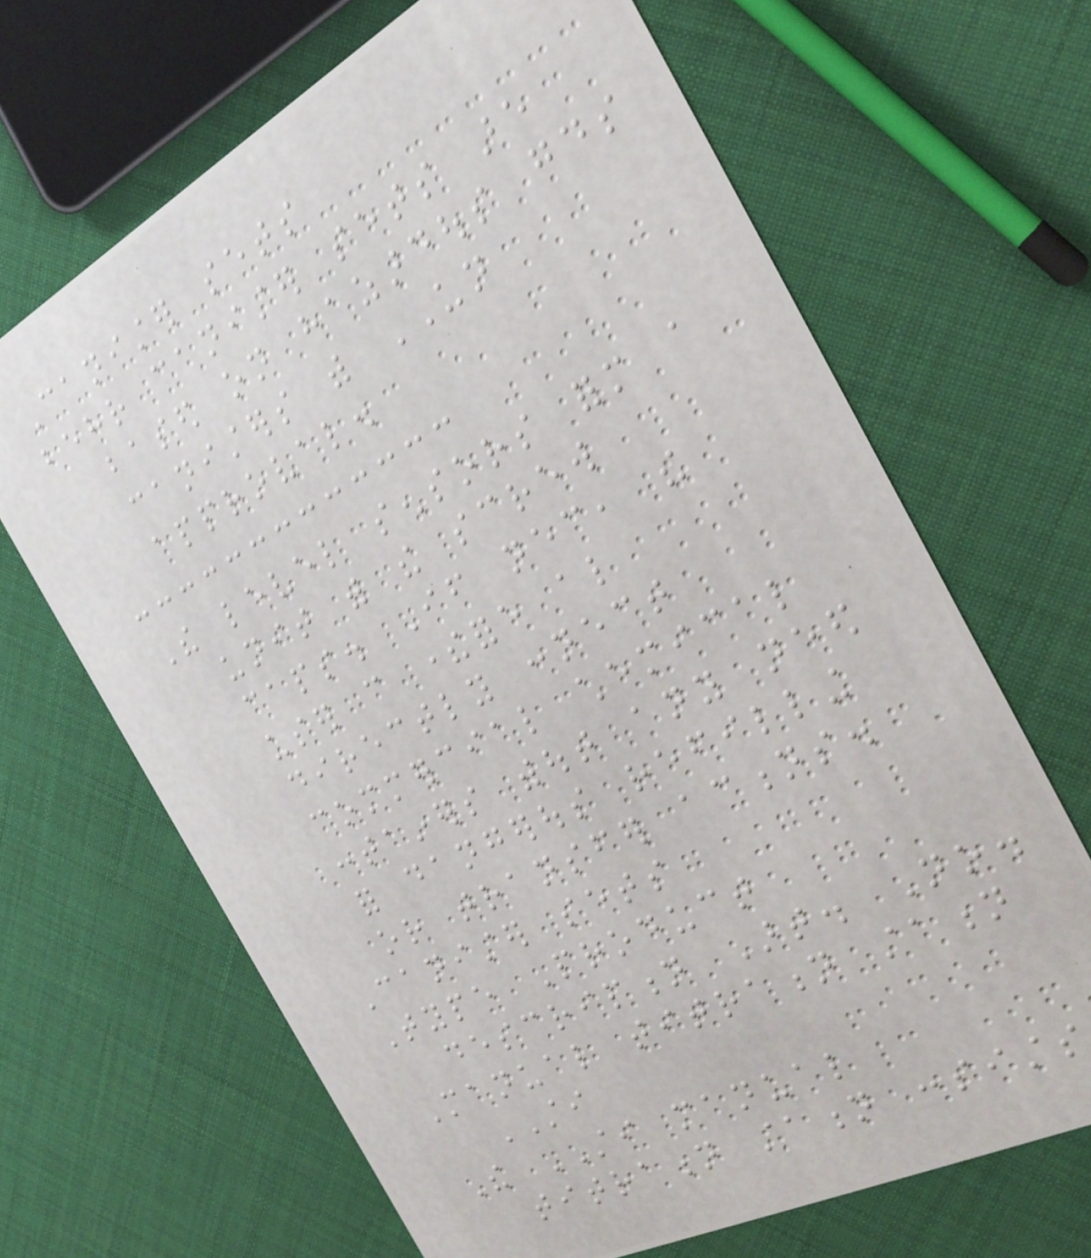Canister sets
behr canister sets are
based on hazardous goods
canisters with UN
approval.
The level sensors form a
unit with the screw
caps. If necessary, the
user can therefore also
directly connect
commercial chemical
containers without any need
for dangerous refilling
or transfer actions.
Canister sets
Type Product
description Art. No.
Manual titration station
STI
The STI manual
titration station consists
